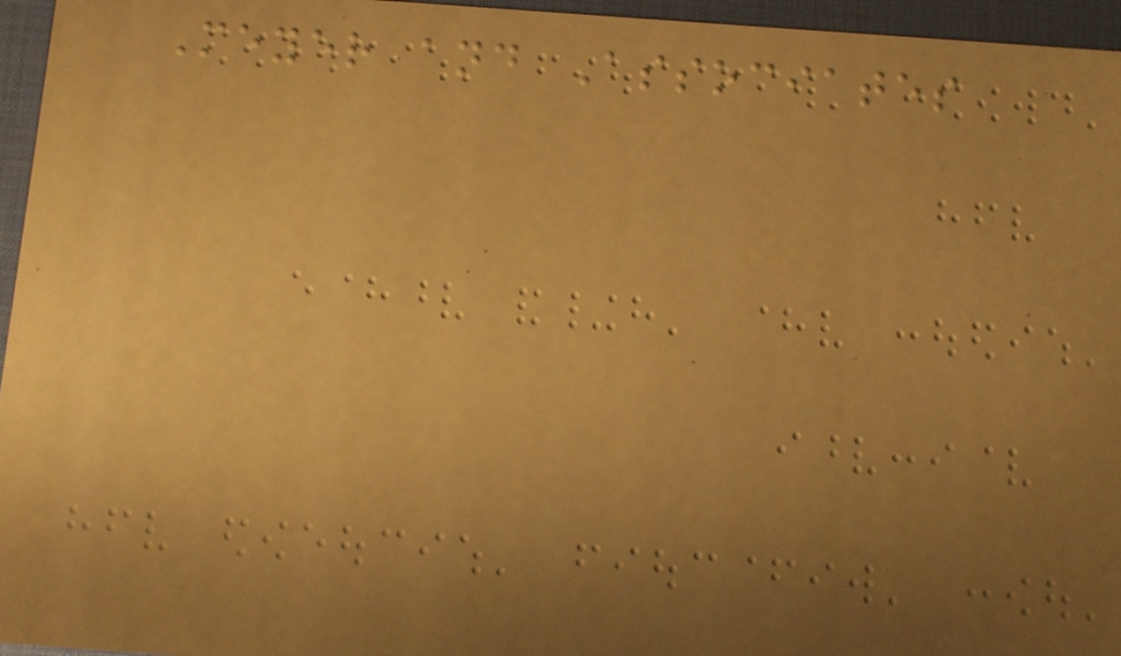Meyer and Associates
